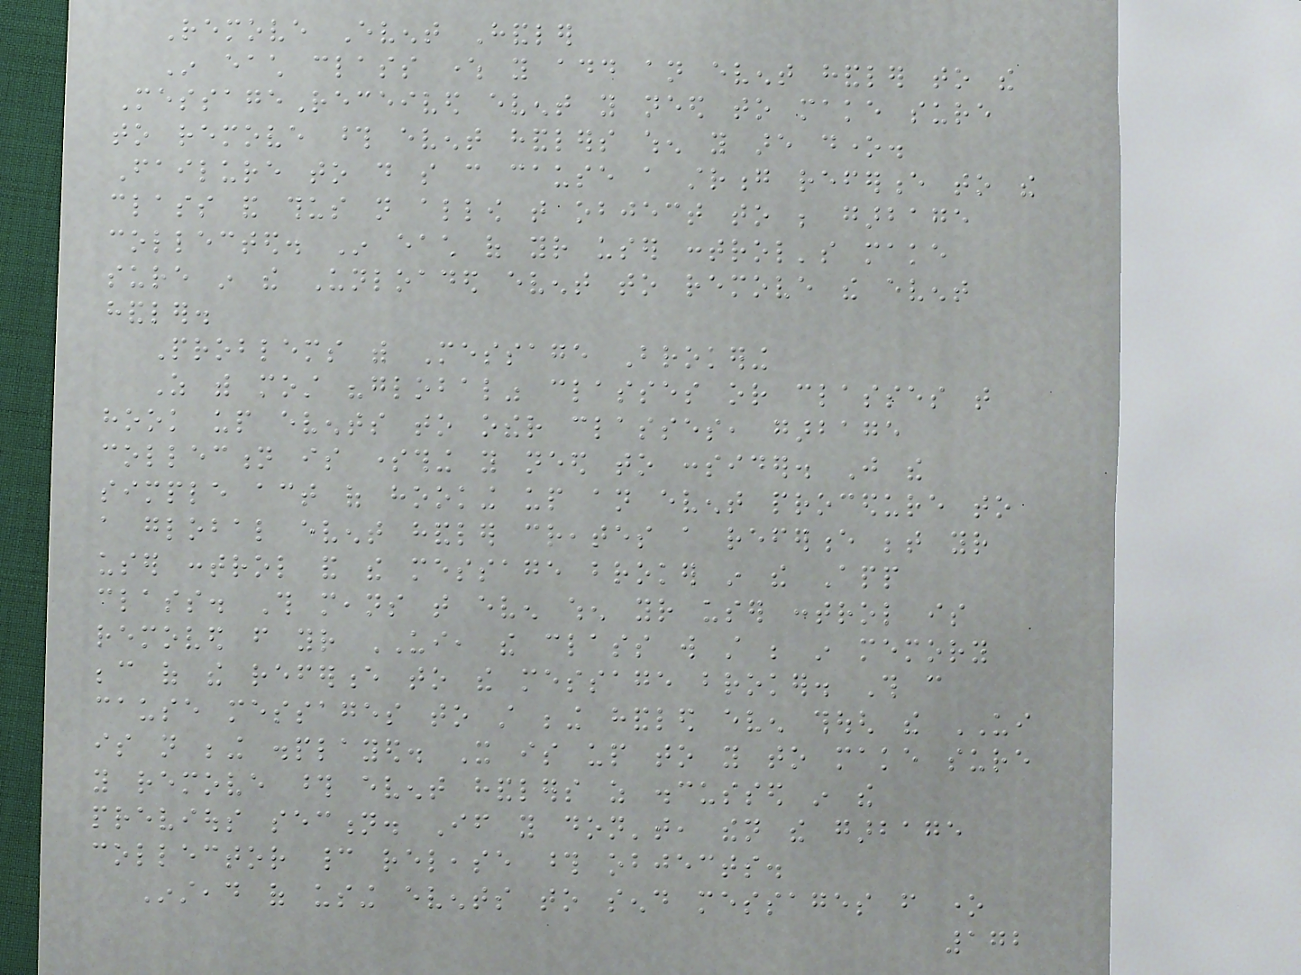Remove Event Handler
In each class where you add an event handler to the
MessageReceived event you need to make sure
to remove those event handlers when you are done.
Failure to do so can cause a strong reference to the
class and thus not allow that object to be garbage
collected. In each of your user control's make
sure in the Unloaded event to remove the event
handler.
Problems with Message Brokering
As with most "global" classes or classes that
hook up events to other classes, garbage
collection is something you need to consider. Just the
simple act of hooking up an event procedure to
a global event handler creates a reference between your
user control and the message broker in the App
class. This means that even when your user control is
removed from your UI, the class will still be in memory
because of the reference to the message broker. This can
cause messages to still being handled even though the UI
is not being displayed. It is up to you to make sure
you remove those event handlers as discussed in the
previous section. If you don't, then the garbage
collector cannot release those objects.
Instead of using events to send messages from one
172
